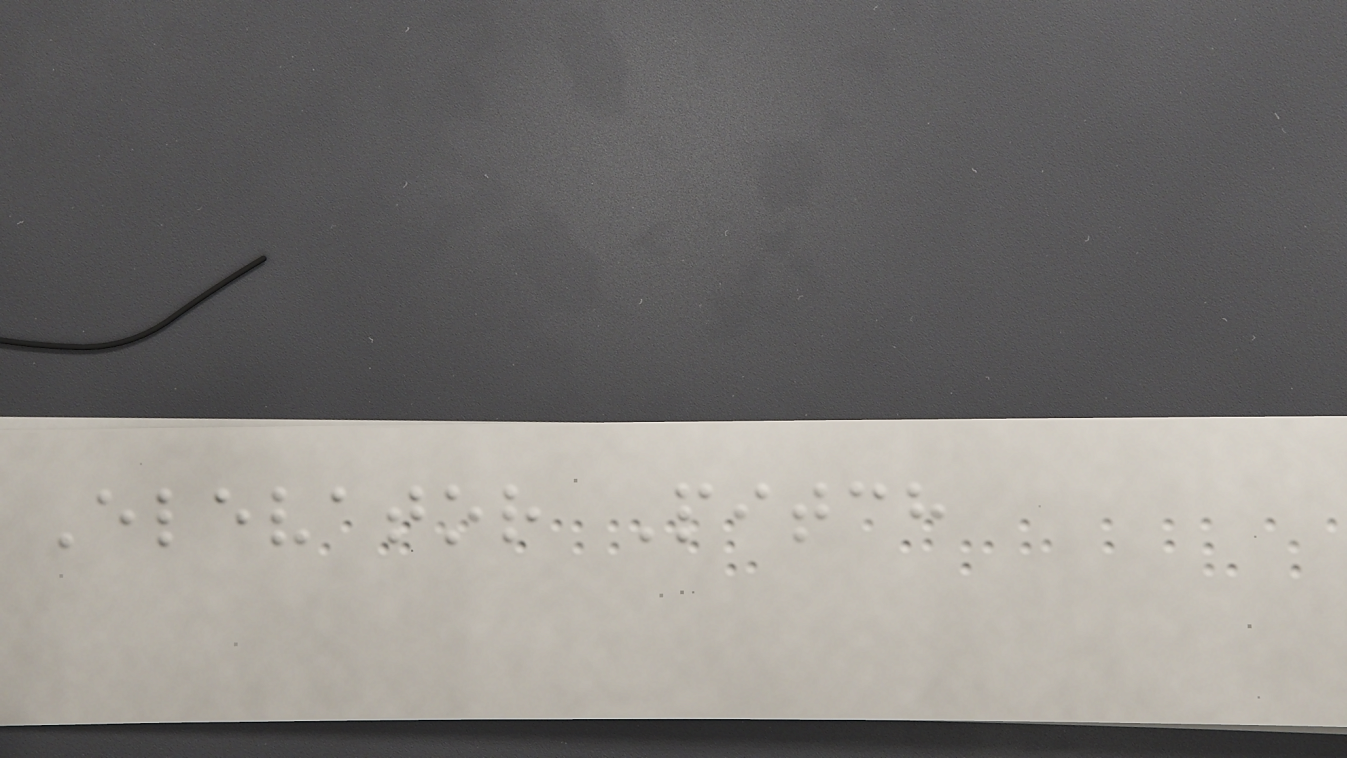Elevator Pitch
